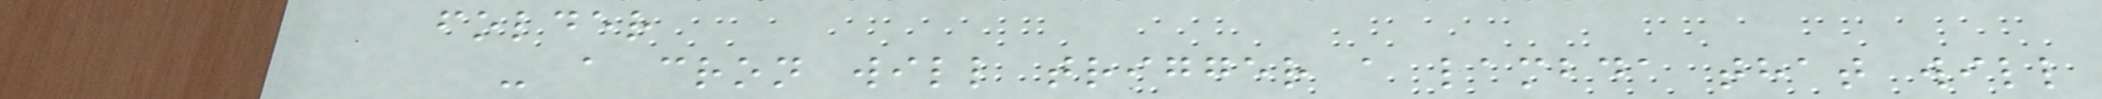folder
- a cron will trigger a lambda that will
